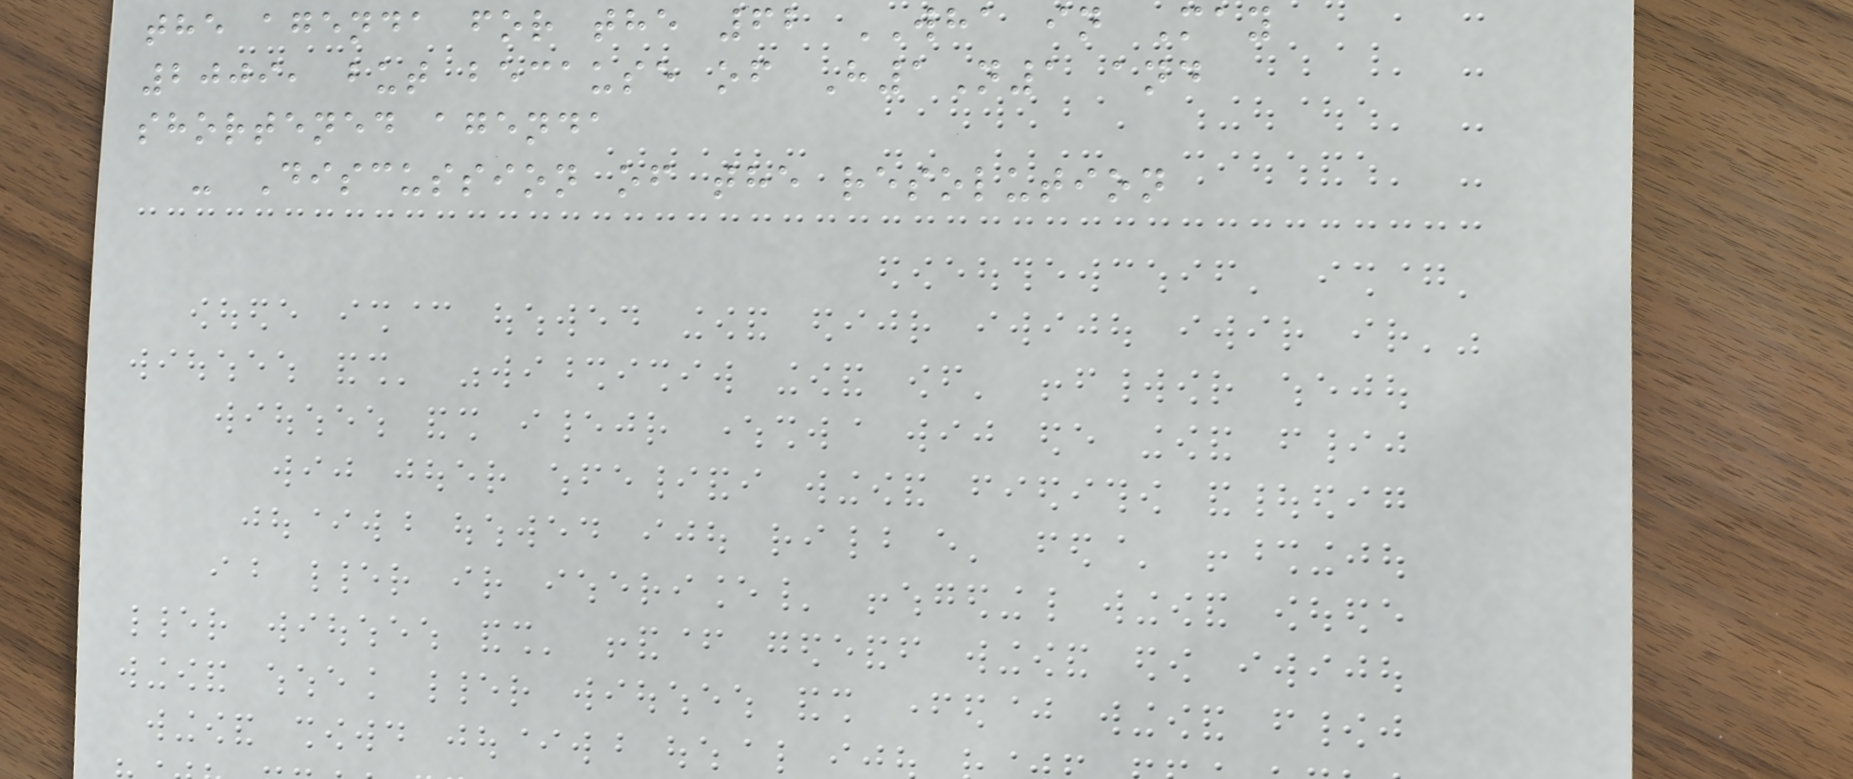the agenda for the 62 WHA in May
2009, but because of H1N1 and
shortened agenda
- Discussion of the resolution
